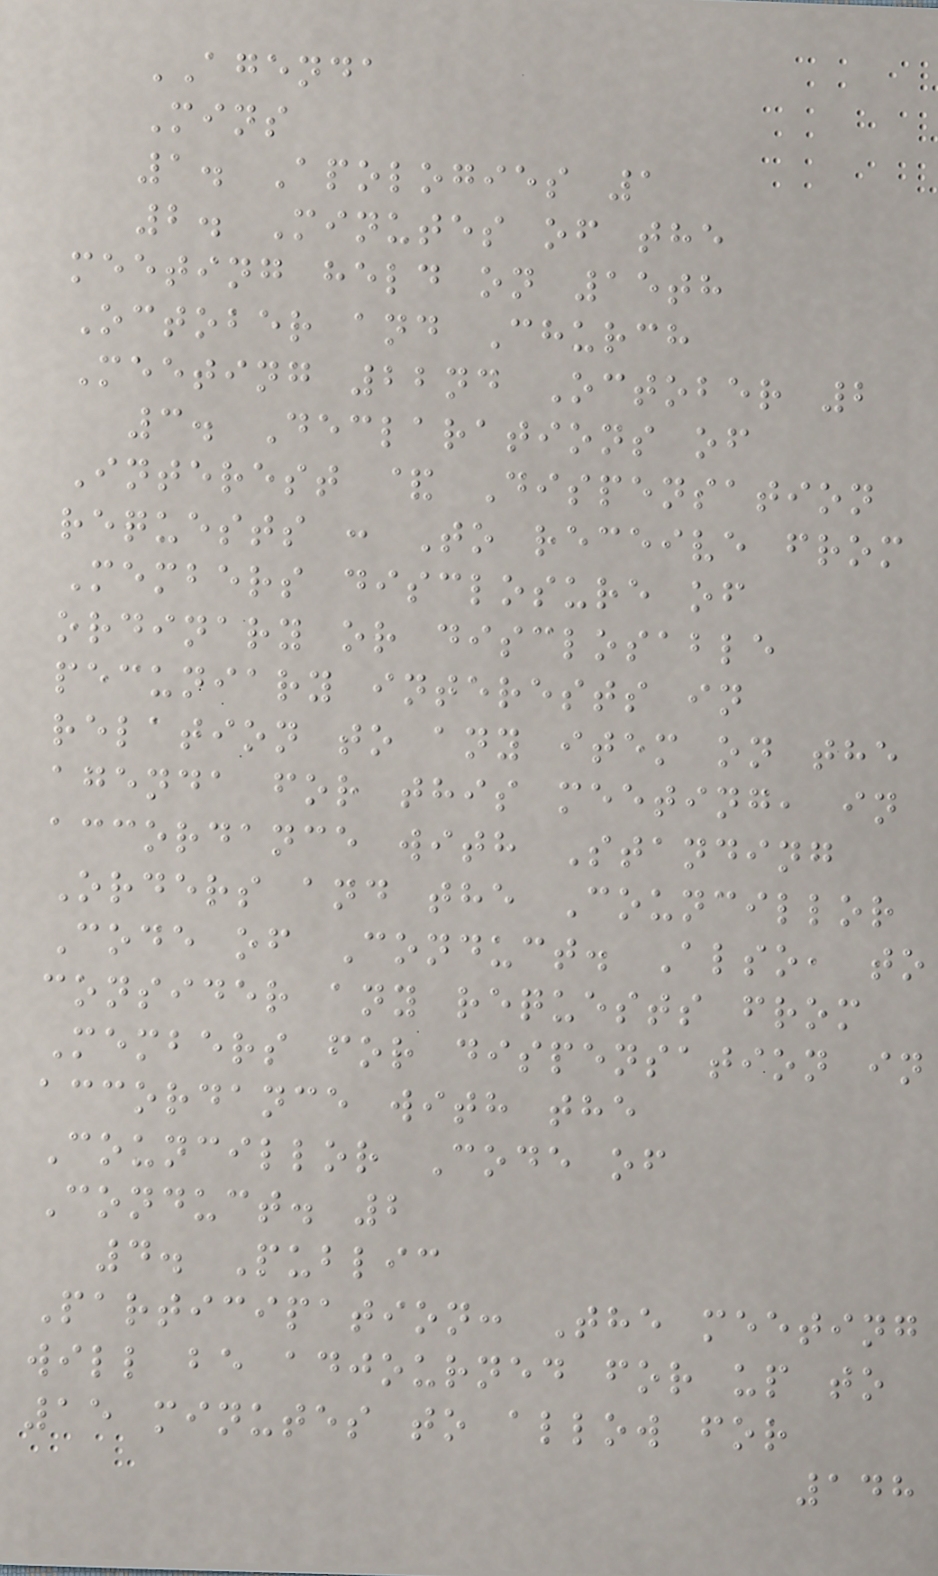AGENDA
Mins
1. Apologies 1
2. Minutes of the
meeting held on 15th
October and Church
Meeting 22nd October 2
3. Declarations of
Interest & Dispensation
requests : To receive from
Members disclosure of
ordinary or disclosable
pecuniary interests in
relation to any item on the
agenda for this meeting, in
accordance with Standing
Orders and the Councillor
Code of Conduct. Also, to
consider any requests from
Members for dispensation in
accordance with the
Councillor Code of
Conduct. 2
4. Public
Participation: The meeting
will be adjourned for up to
15 minutes to allow for
148
